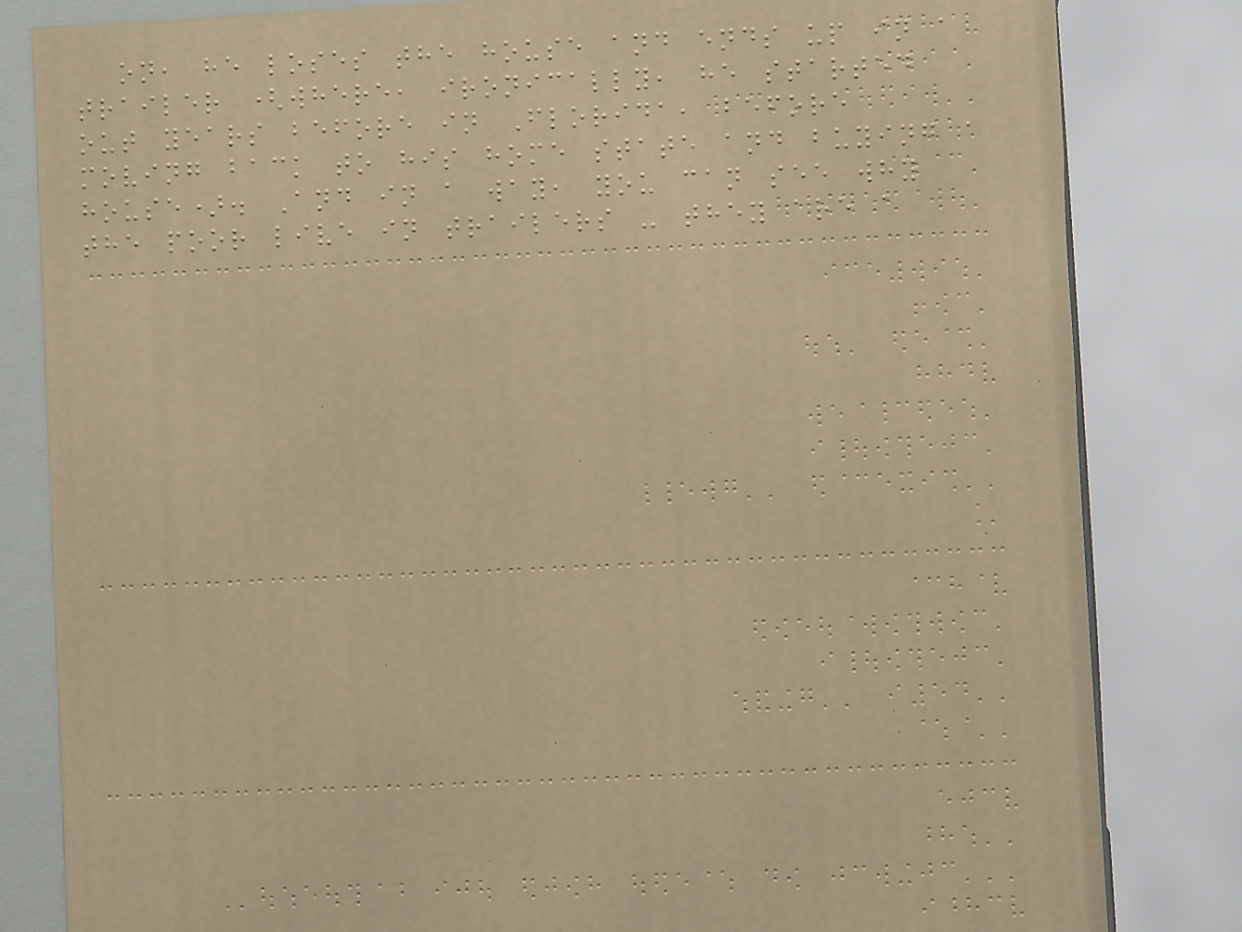on, he loses the house and ends up in a
trailer (where, ironically, he started
out years before in Florida, before
moving back to his home state and buying a
house). And in a way, you can see why
the poor live in trailers - they are a
